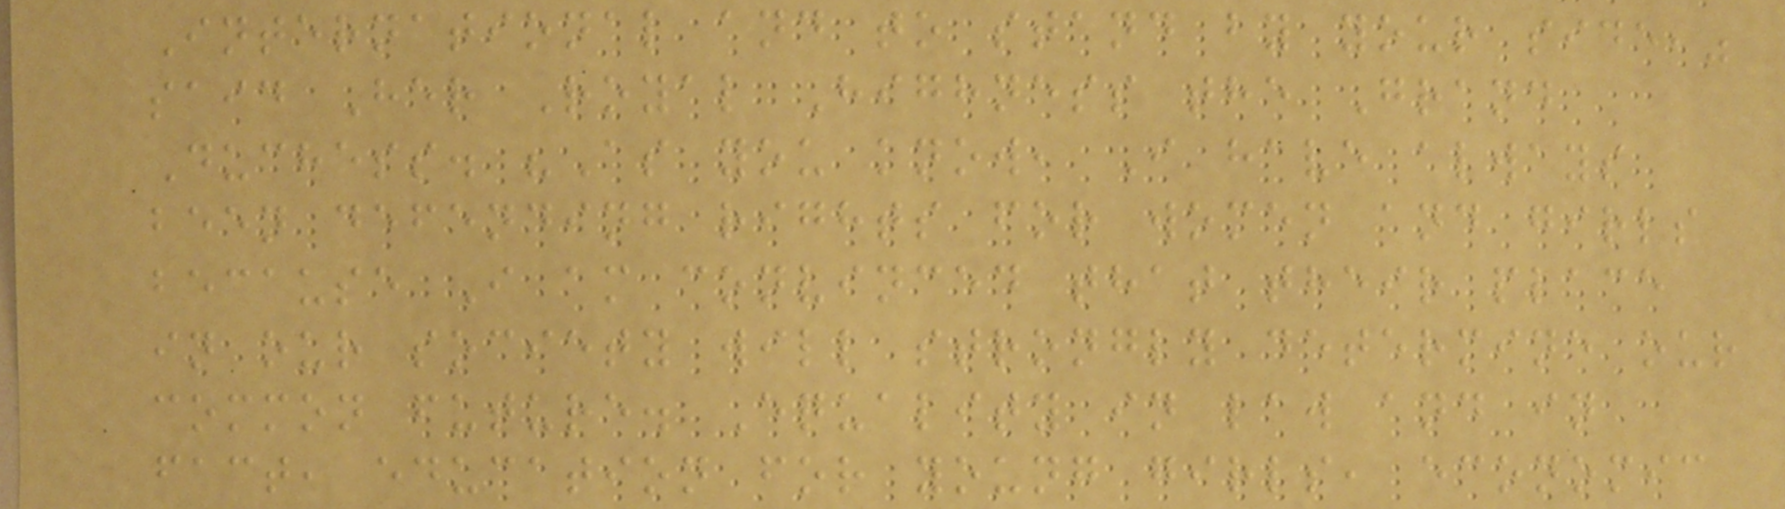International and to stand by your side,"
said Her Royal Highness the Grand
Duchess. "As you know, I have always
been defending rights for women and girls
because I am convinced that their place
in our society will strongly determine our
common future. Equality in law and in
fact, education for young girls, economic
